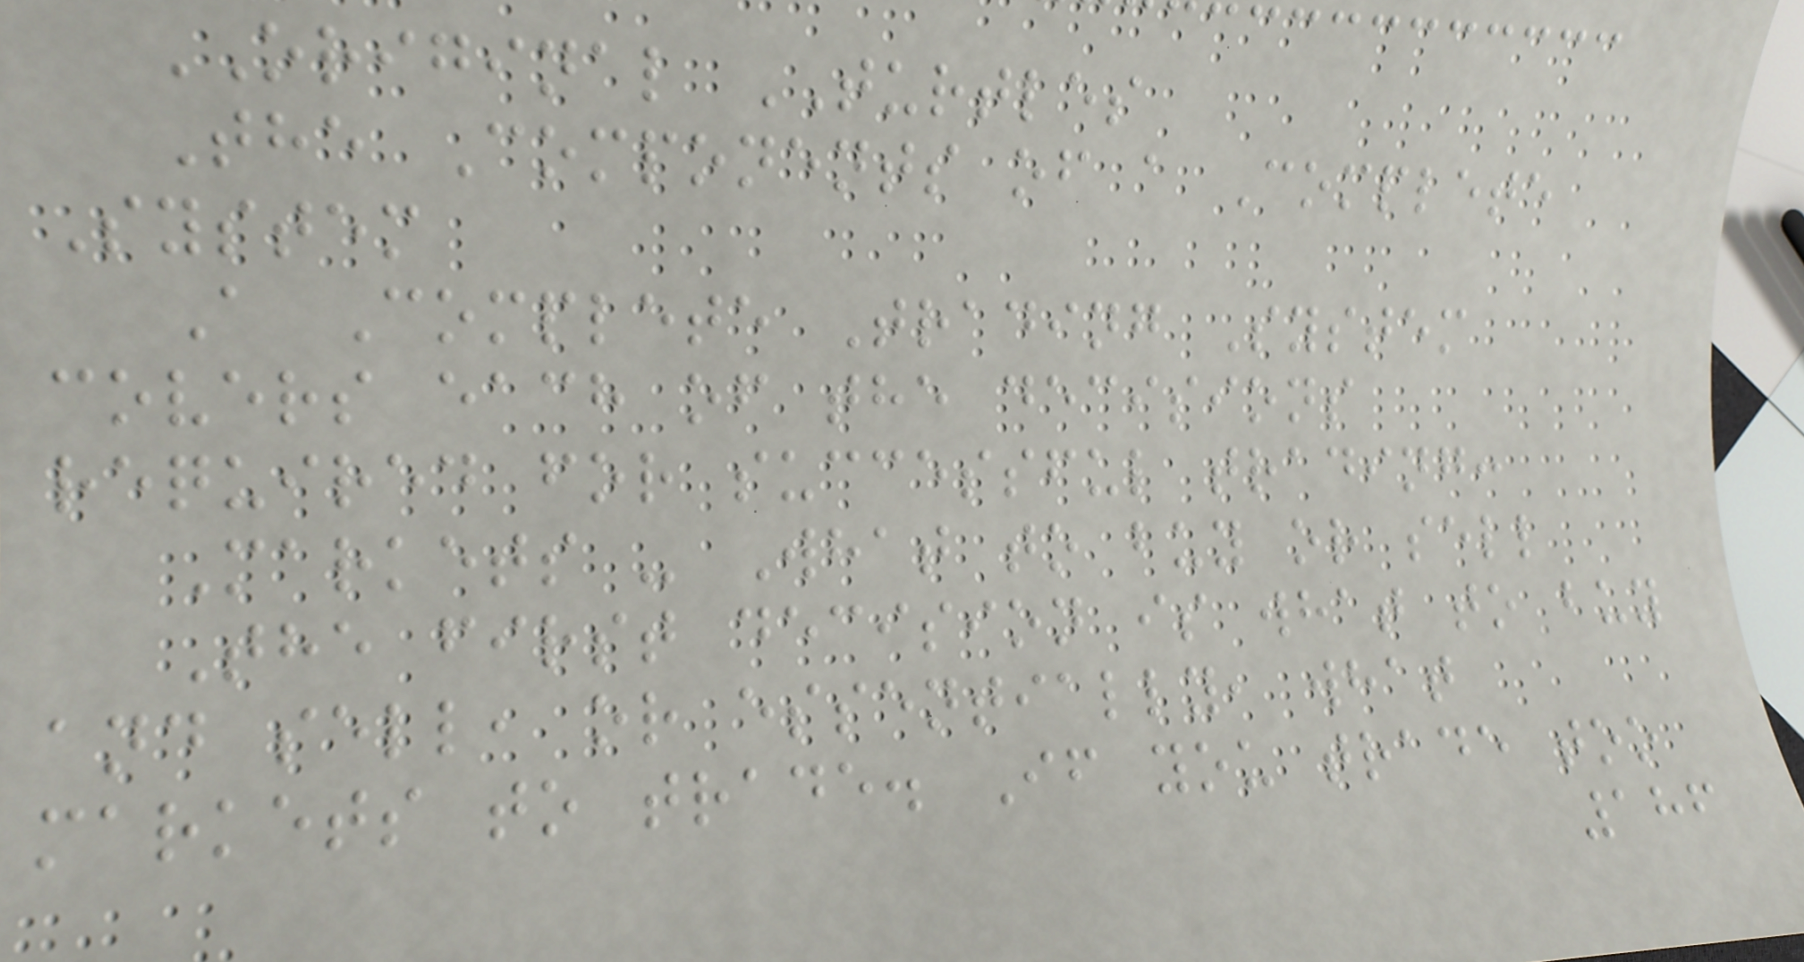ORIGINAL TURTLES
The Components of a Complete
System
A Complete Trading System
covers each of the decisions
required for successful trading:
Markets - What to buy or sell
The first decision is what to buy
and sell, or essentially, what
markets to trade. If you trade too
186
